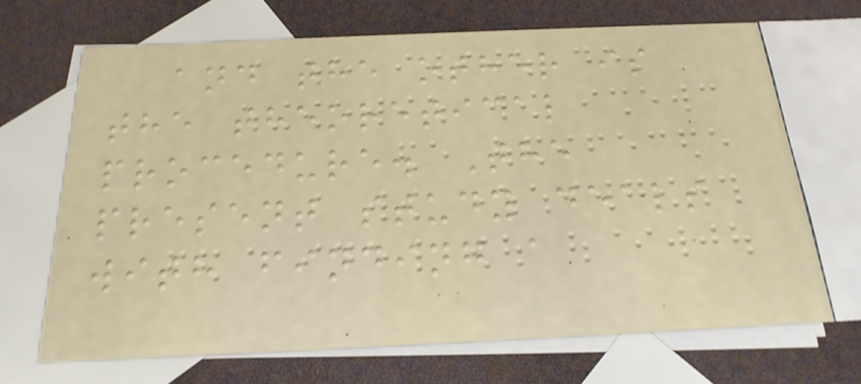and the other is
the theoretical
procedure. The
present study deals
with finding a
